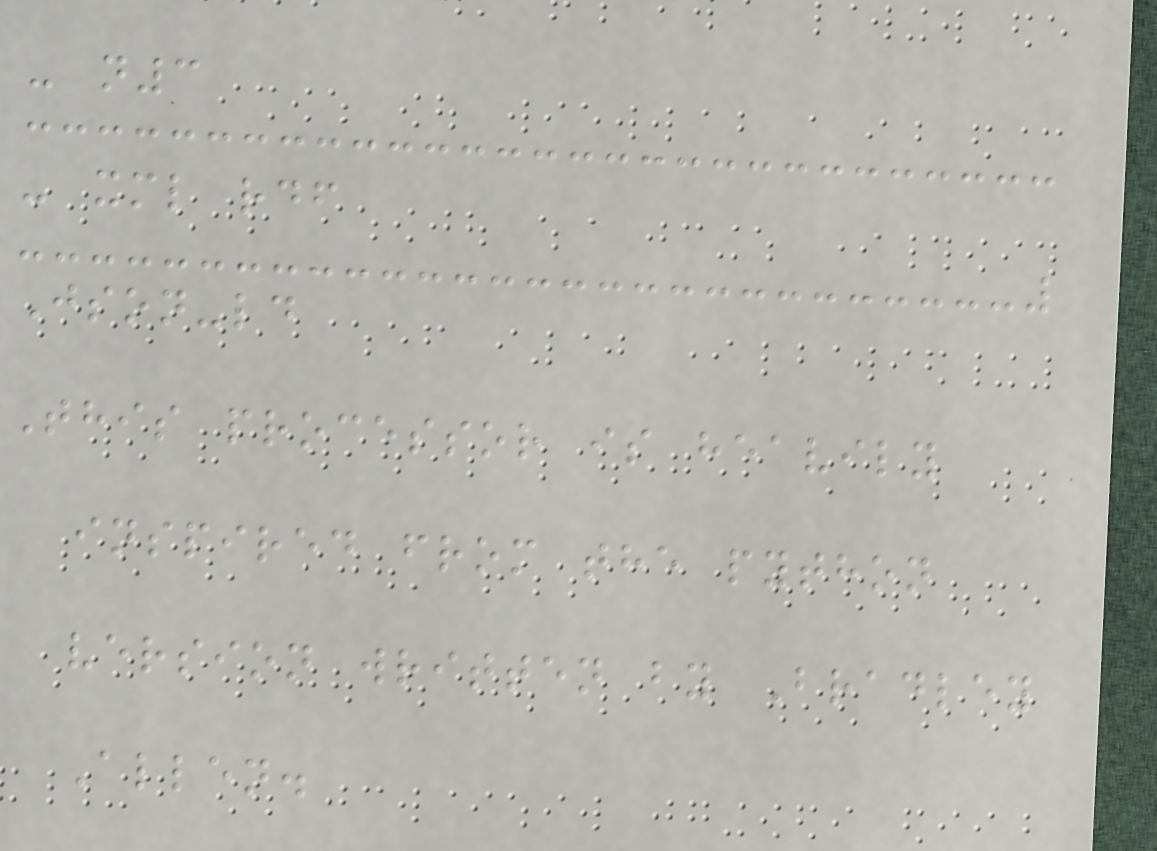- n3
- xml rdf
Json-ld
This processor is heavily
inspired from the python
version written by Bradley
Allen.
